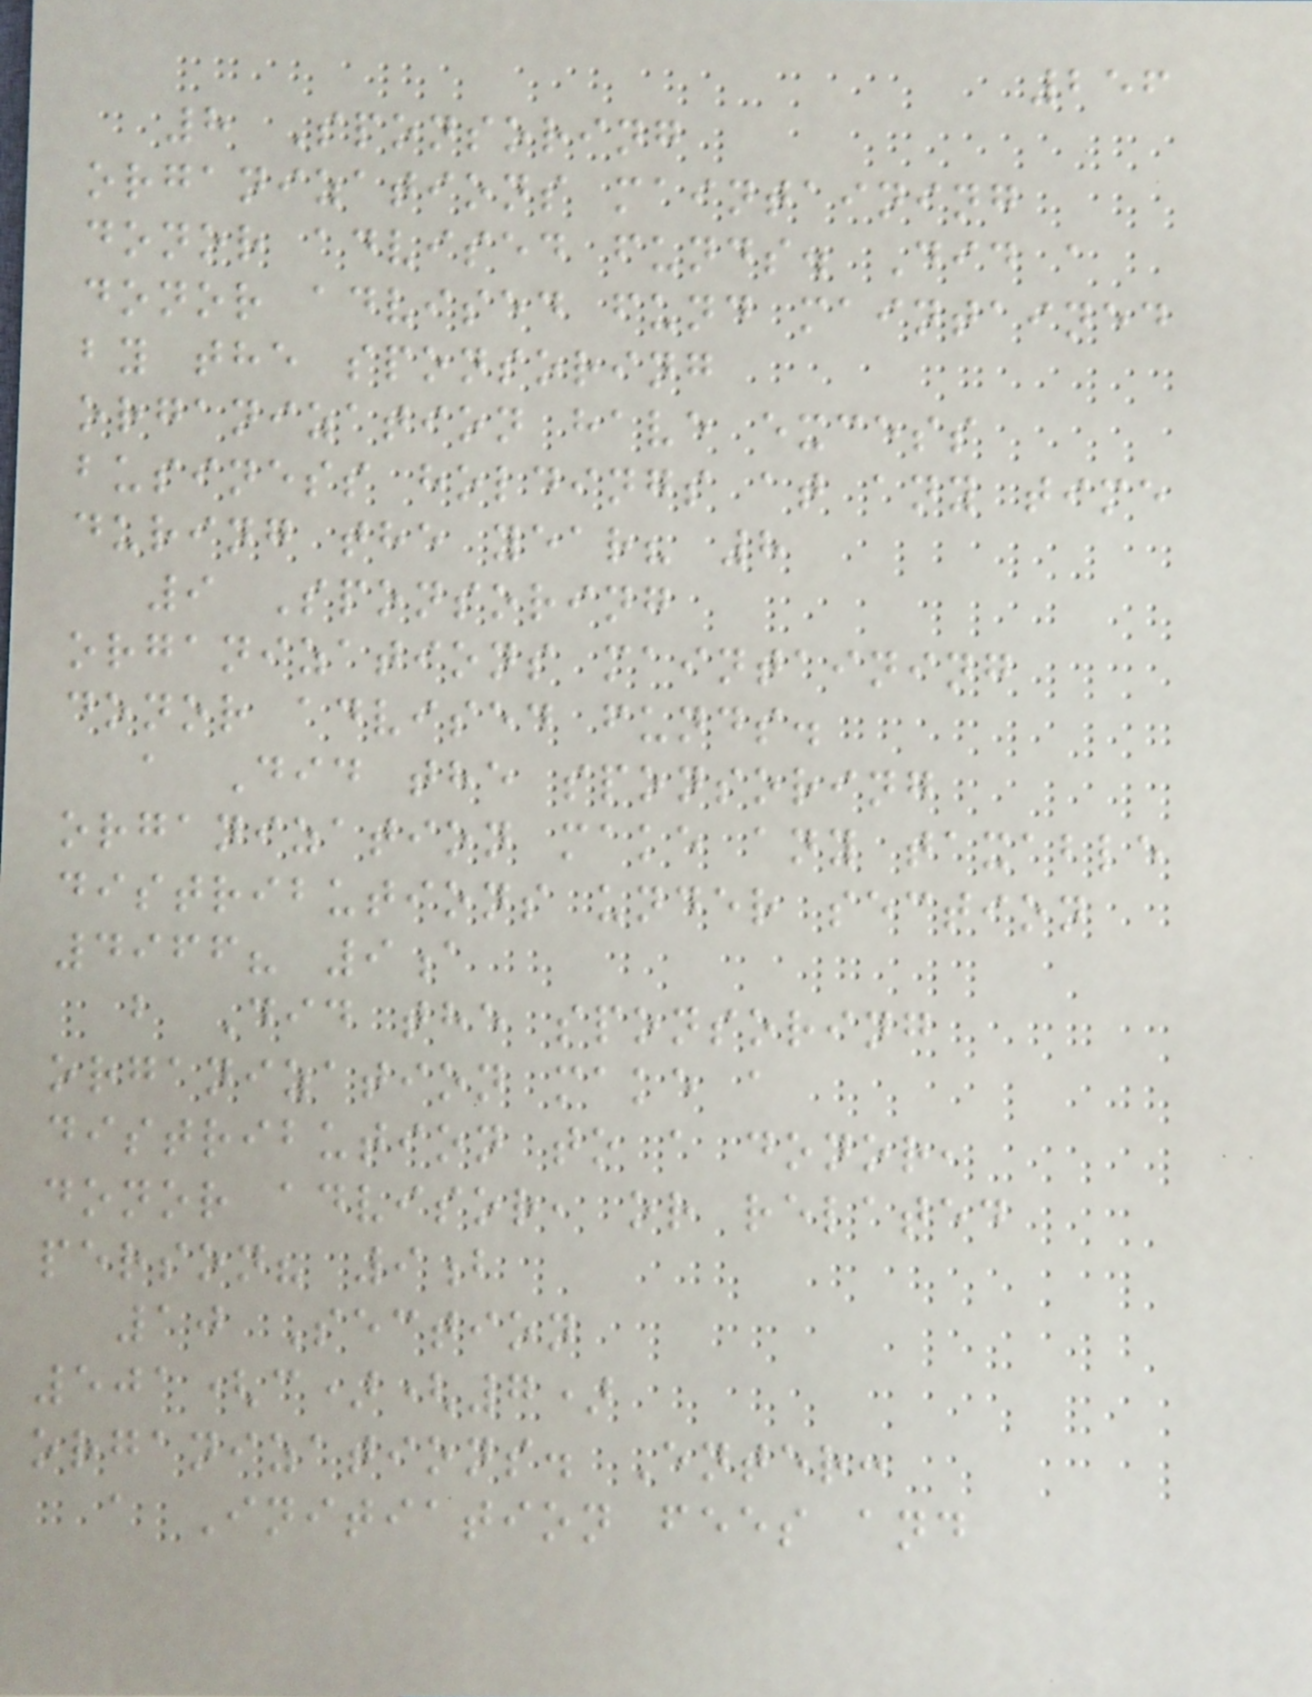256
8 Sponsoring
organizations maintaining
donor advised funds. Did a
donor advised fund maintained
by the sponsoring
organization have excess
business holdings at any time
during the year? 8
9 Sponsoring
organizations maintaining
donor advised funds.
a Did the sponsoring
organization make any taxable
distributions under section
4966? 9a
b Did the sponsoring
organization make a
distribution to a donor,
donor advisor, or related
person? 9b
10 Section
501(c)(7)
organizations. Enter:
a Initiation fees and
